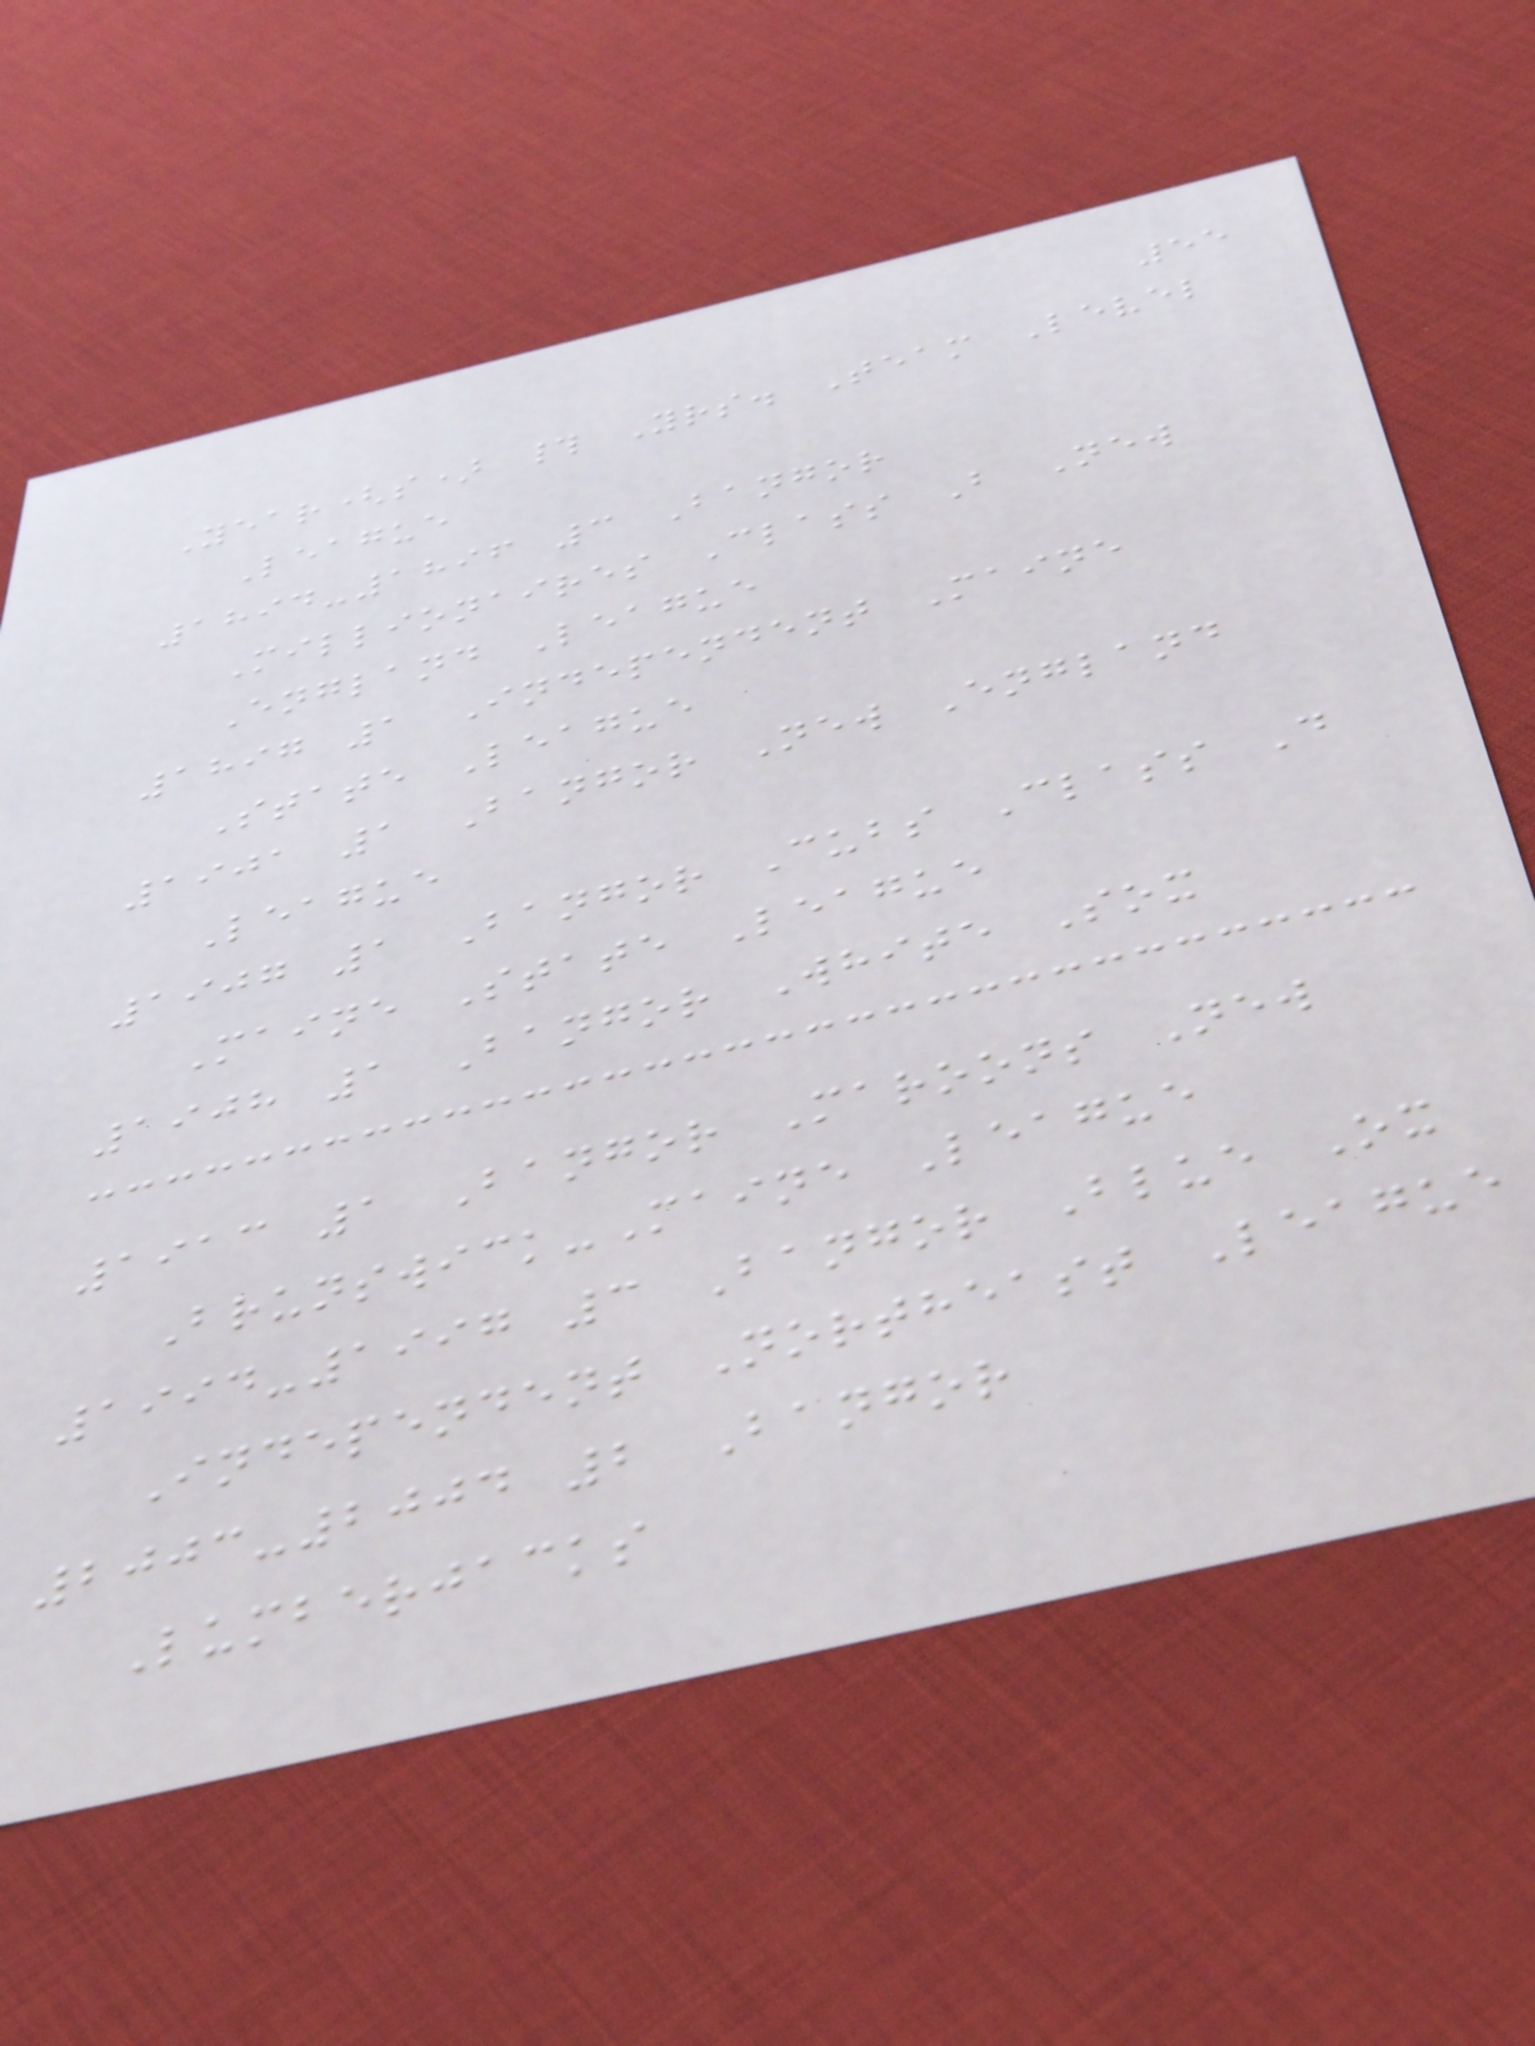55
Year(s) # Yrs. Team Level
League
1894-1896 3 Bangor
Millionaires Class B New
England League
1897 1 Independent Maine
State League
1901 1 Bangor New England
League
1907 1 Bangor Cubs Class D
Maine State League
1908 1 Bangor White Sox
1913 1 Bangor Maroons New
Brunswick-Maine League
1994-1997 3 Bangor Blue Ox
Independent Northeast League
2003-2004 2 Bangor
Lumberjacks
